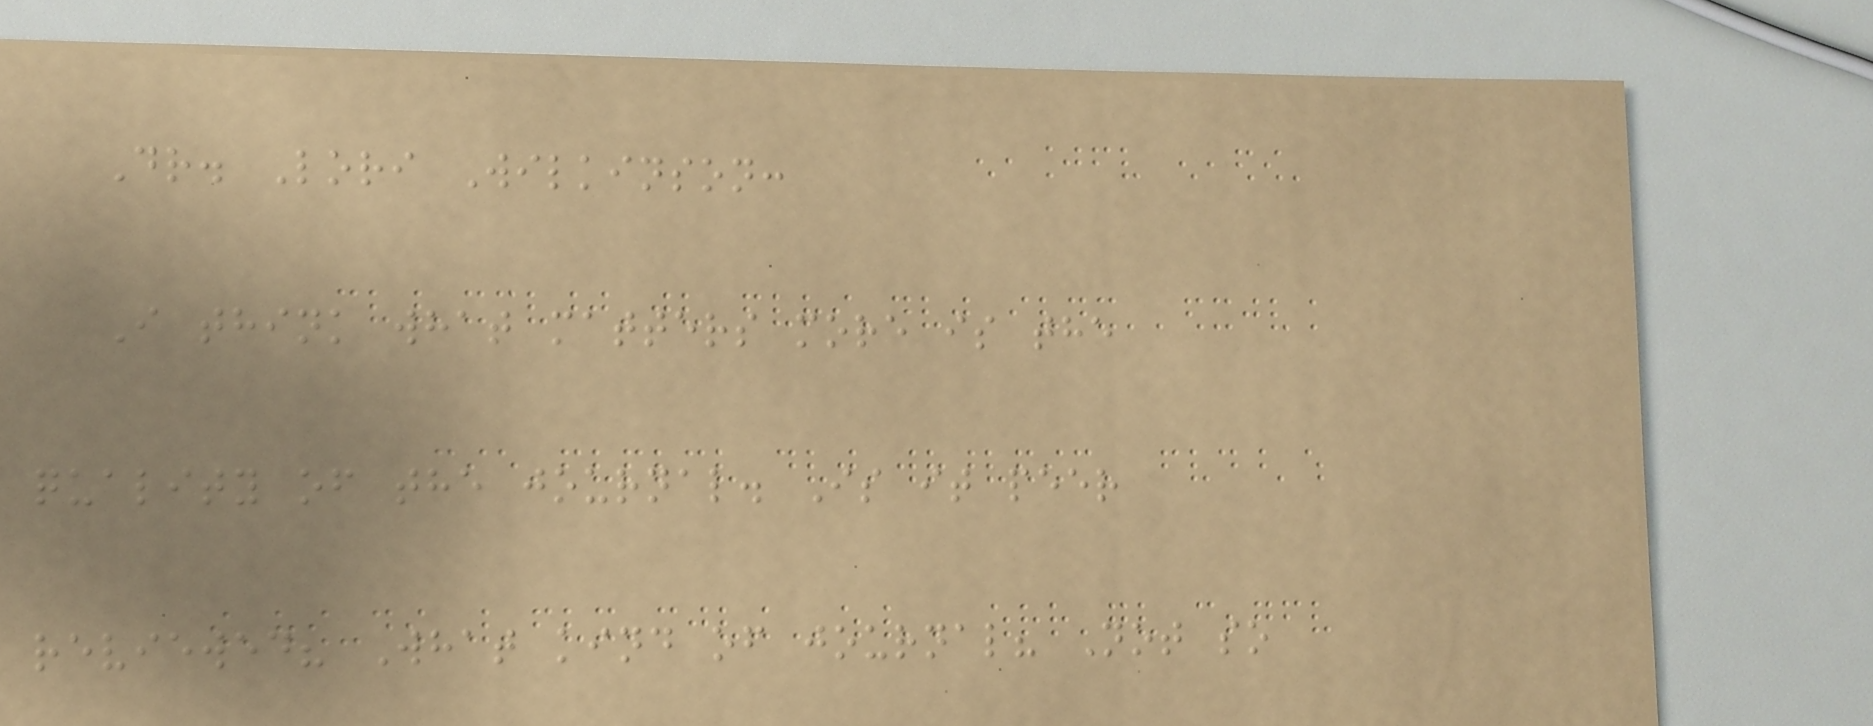Dr. Lori Wilkinson:
I think what matters more is the
quality of the journal. Is it peer
reviewed? What kind of journal? Not so
